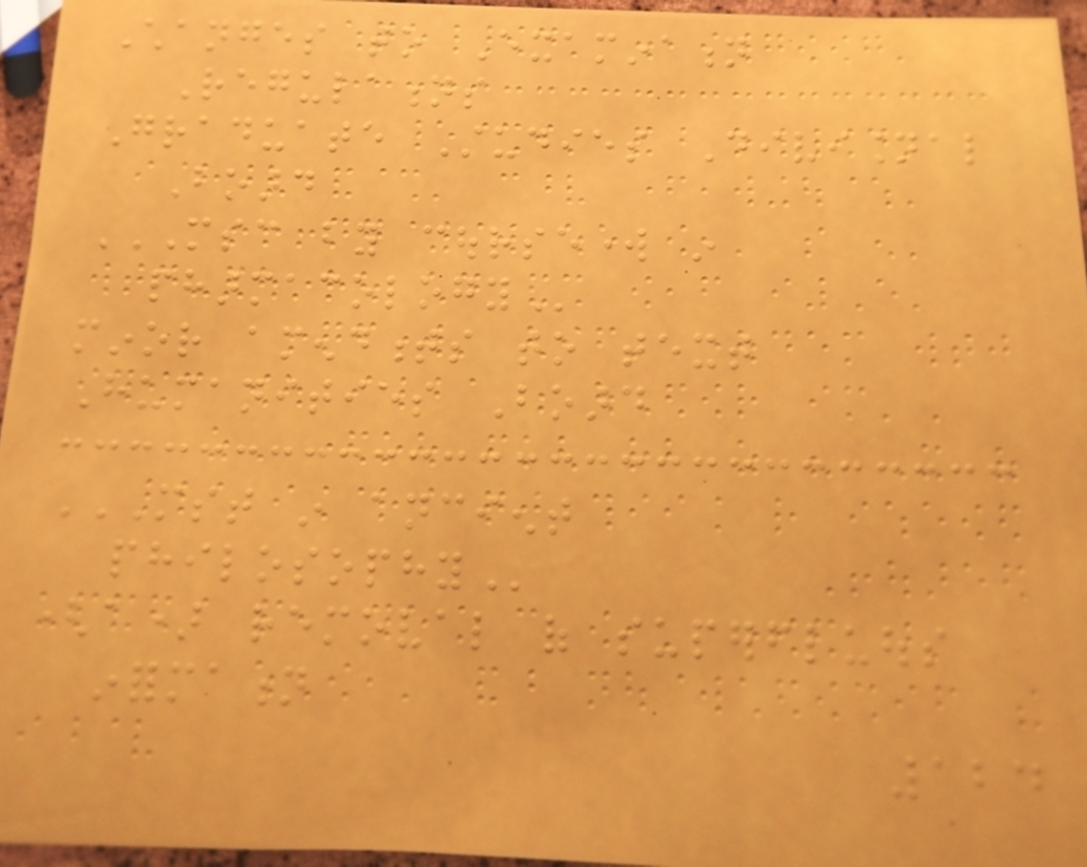Changes to Examination
Regulations
Graduate Studies Divisional
Board
MSC BY COURSEWORK IN
PHARMACOLOGY
minor amendments to text
Humanities Board
MST IN ANCIENT
PHILOSOPHY
(a) removal of superfluous
information
124
